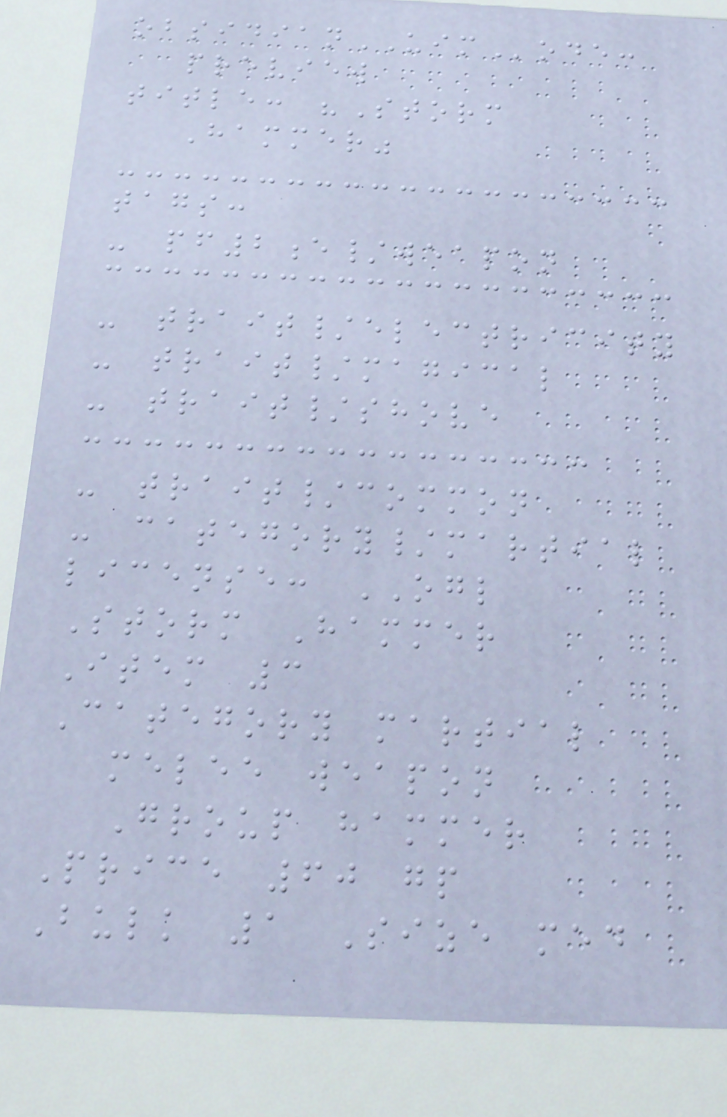obsidianUIMode:
preview
title: "Storm
Hammer"
tags:
- pf2e/weapon
- trait/electricity
- trait/magical
- trait/shove
- trait/common
- category/martial
license: OGL
Storm Hammer
Item 3
Category martial
melee weapon
Group hammer
Price 60 gp
Bulk 1 Size med
